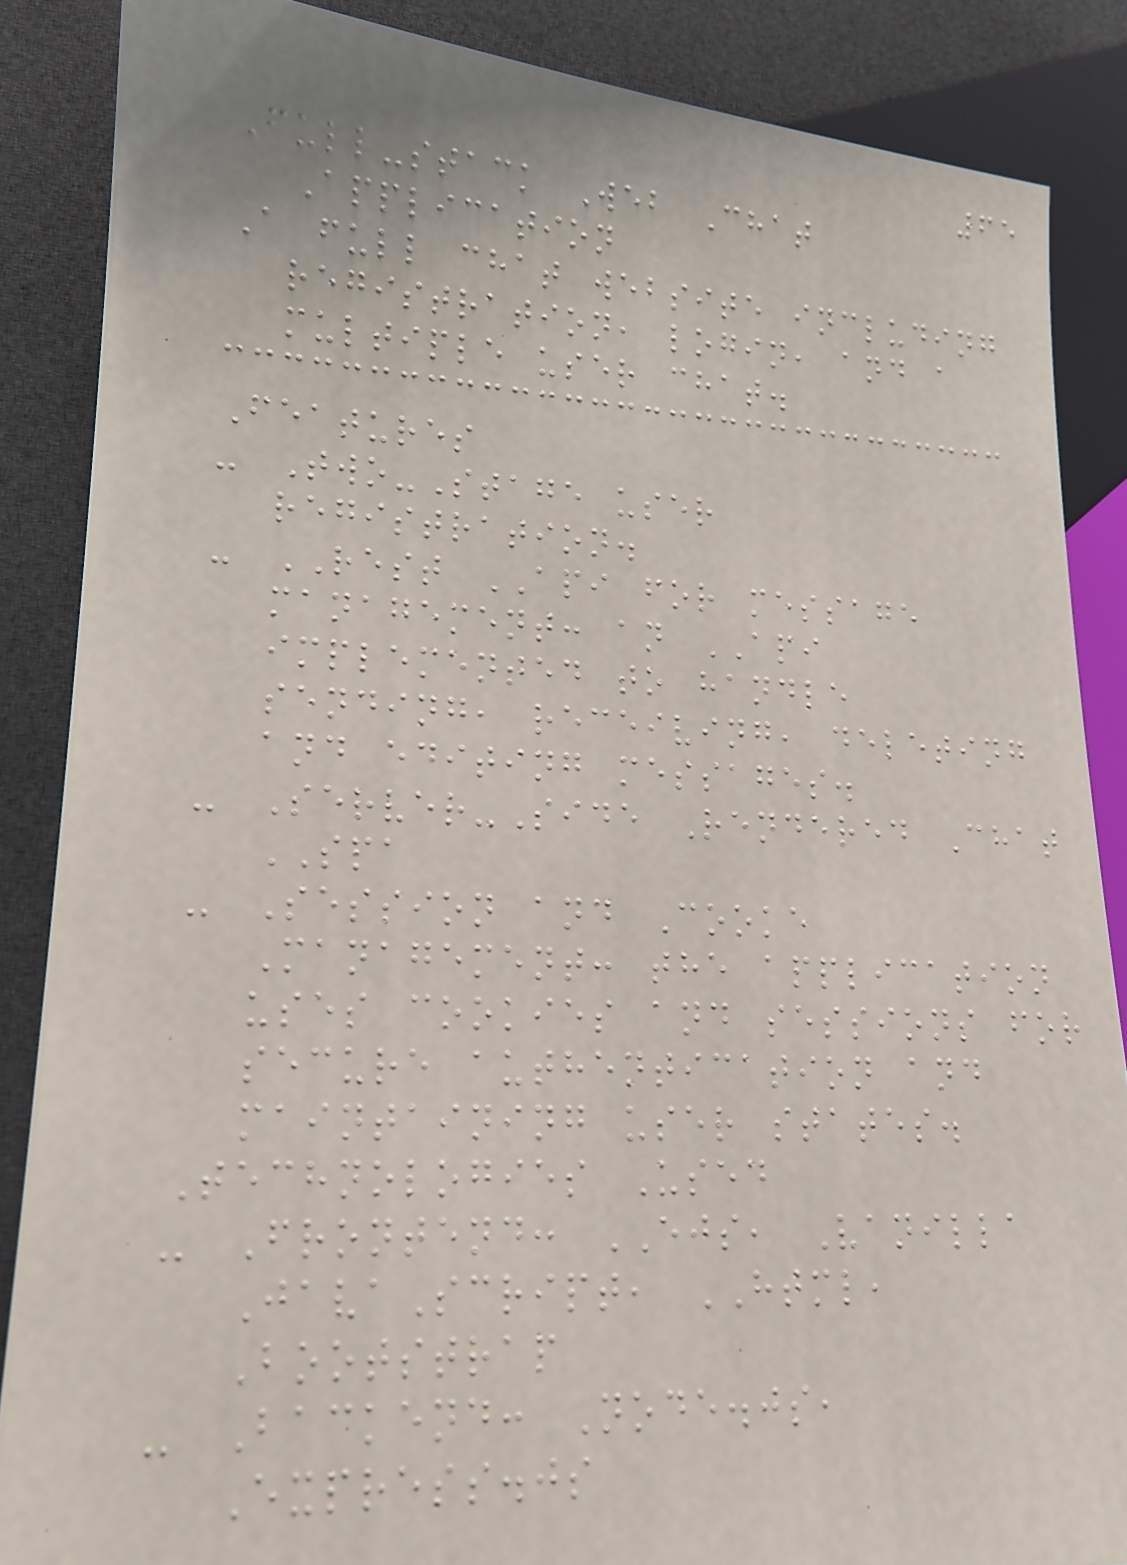65
Full-stack Web Chat
Application
A full chat website including
registration, login, and a
multiple user chat.
Features
- Two-Stage user
registration.
- REST API for message
management: an API
implemented to handle
sending, receiving, deleting
and editing messages.
- Server-Side Rendered Chat
SPA
- Session and Cooke
Management: the application
uses cookies and sessions for
secure authentication and
maintaining user states.
Technologies Used
- Frontend: EJS, Vanilla
JavaScript, HTML,
Bootstrap
- Backend: Node.js,
Express.js
